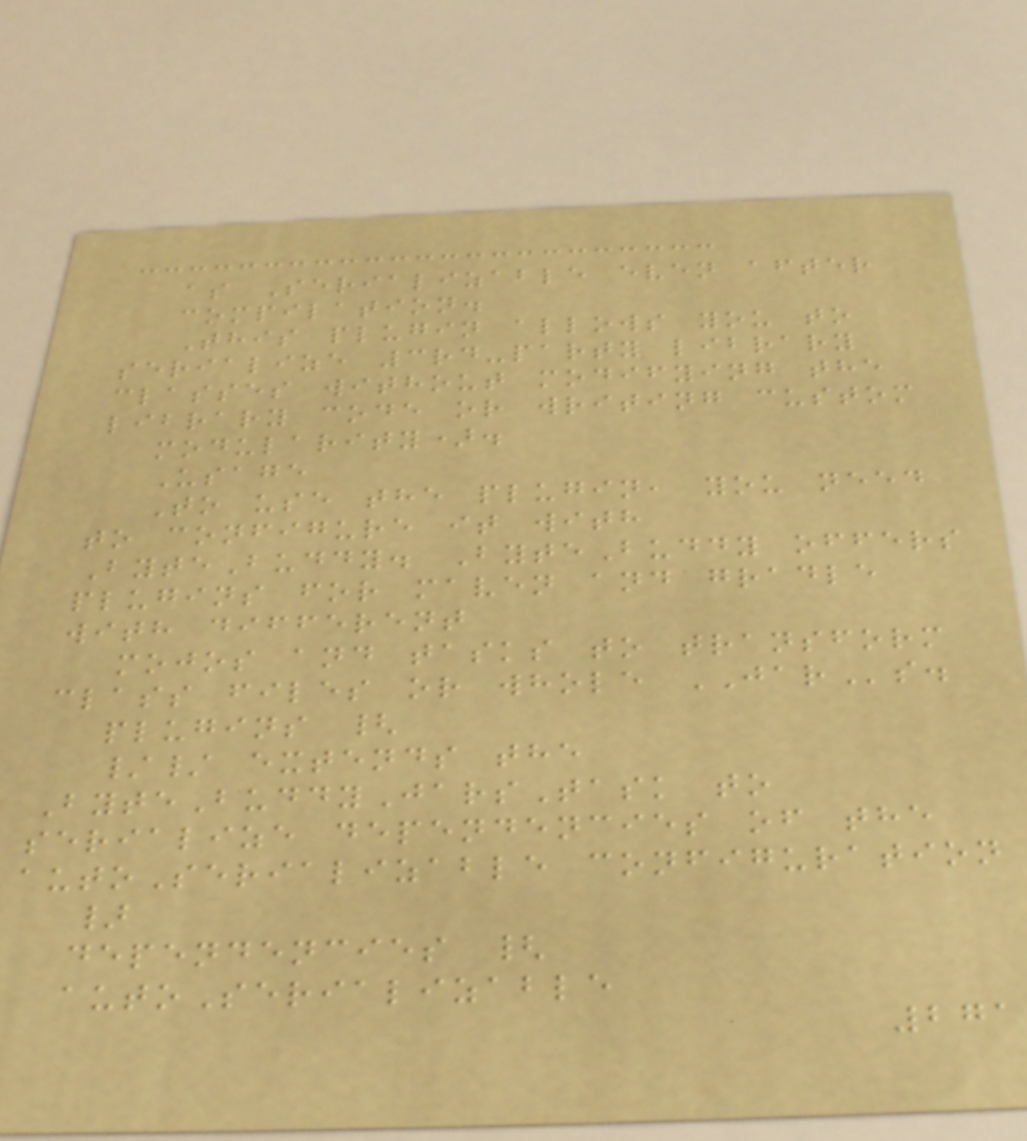as Serializable even after
compilation.
This plugin allows you to
serialize 3rd-party library
classes without modifying the
library code or writing custom
modularity).
Usage
To use the plugin, you need
to configure it with
ByteBuddy. ByteBuddy offers
plugins for maven and gradle
with different
mojos and tasks to transform
class files or whole JARs.
plugins {
// extends the
ByteBuddyJarsTask to
serialize dependencies of the
autoSerializable configuration
}
dependencies {
autoSerializable
271
